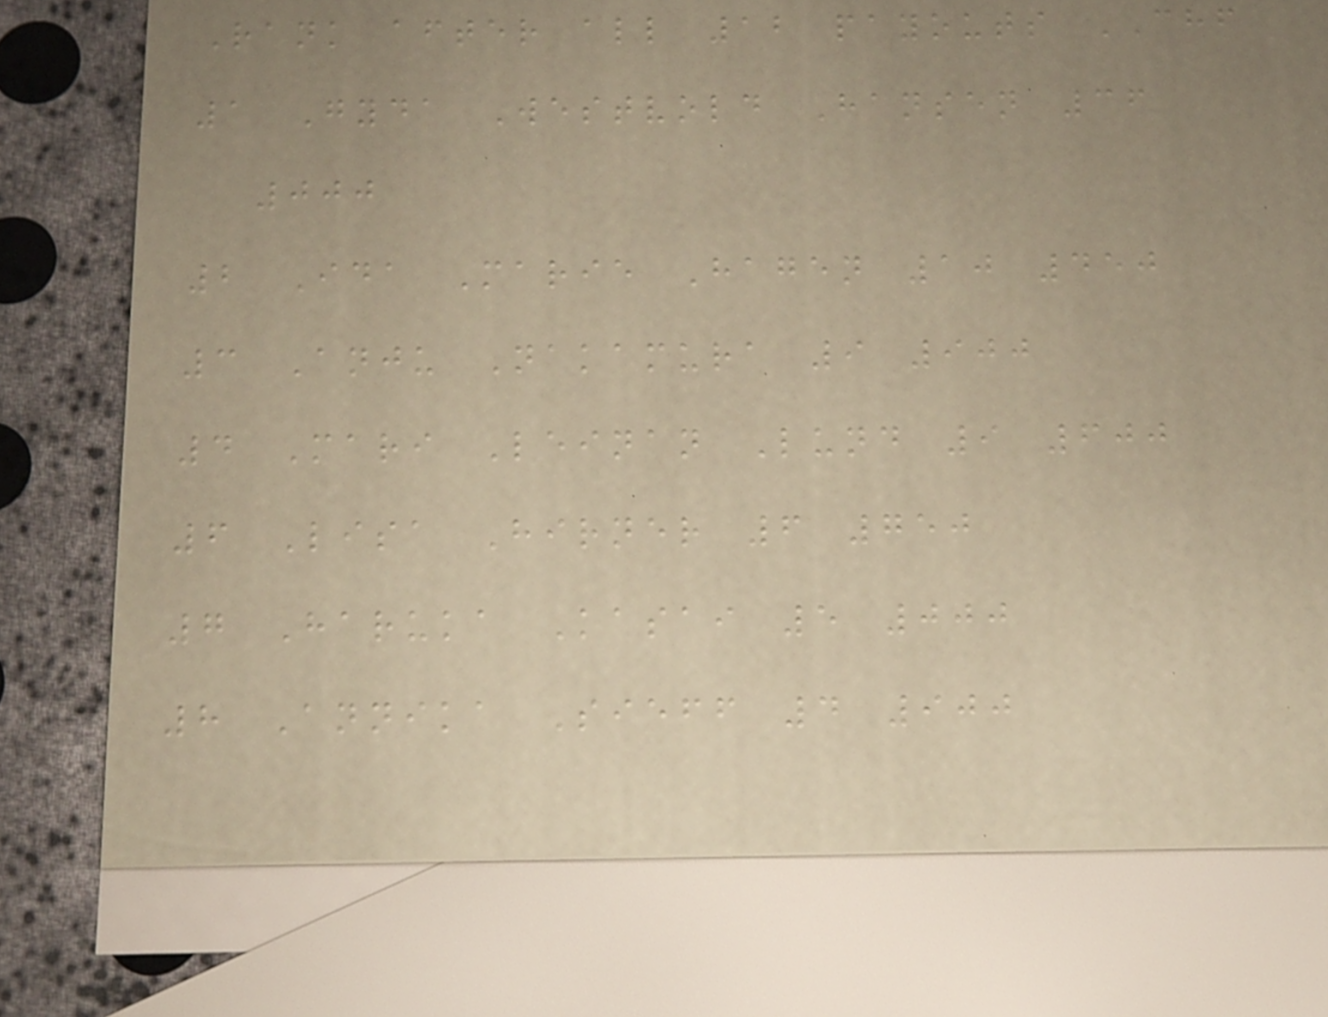Rank after all 12 payouts CHF
1 Gyda Westvold Hansen 36
000
2 Ida Marie Hagen 10 450
3 Anju Nakamura 9 900
4 Mari Leinan Lund 9 600
6 Lisa Hirner 6 750
7 Haruka Kasai 5 000
8 Annika Sieff 4 900
